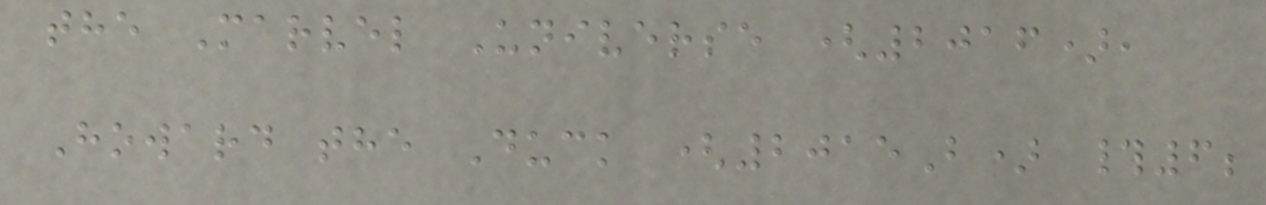the Marvel Universe (2016),
Howard the Duck (2015B) #6;
